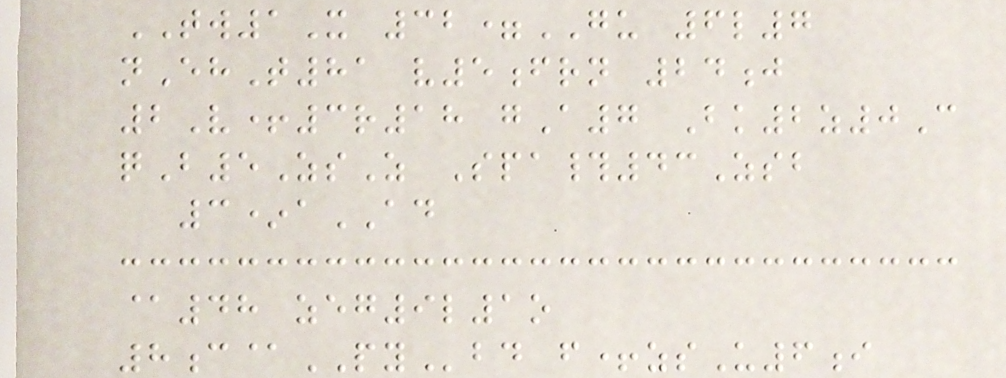TW1X 32=GU 6l7
nEhT81 v5frn 24j
2V+3r18 gA7 Bk2z0C
qB5ZsZ Spa#43Zsb
3*aAD
@48 zeg9l1o
8c@PYbd f+zsU6i
